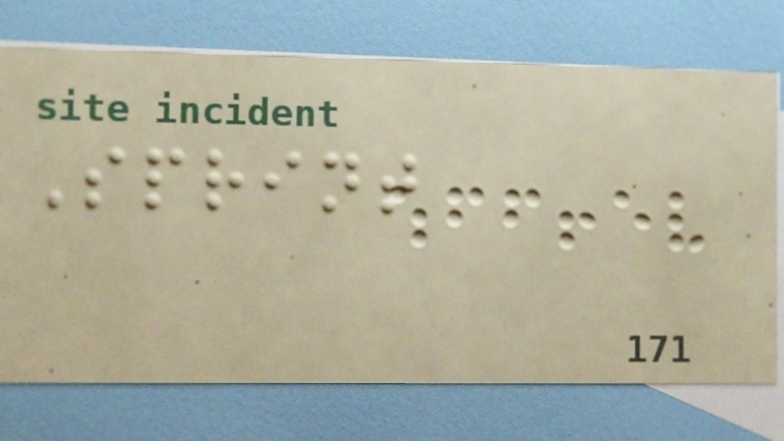Sprint
